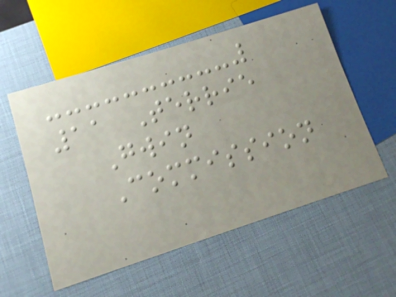11 Terrie
Gwin
Commission
